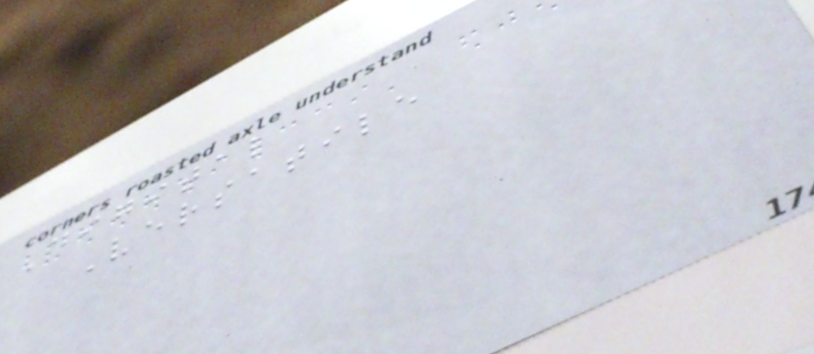Digital
Versatile
